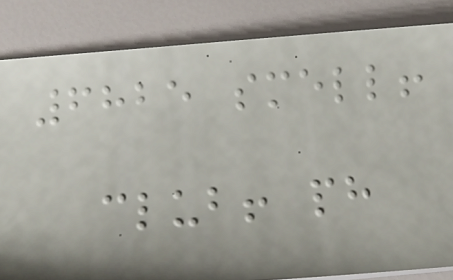6825 smell!
club! ph
